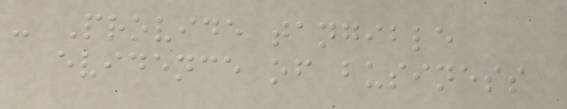- Provide tangible
evidence of business
